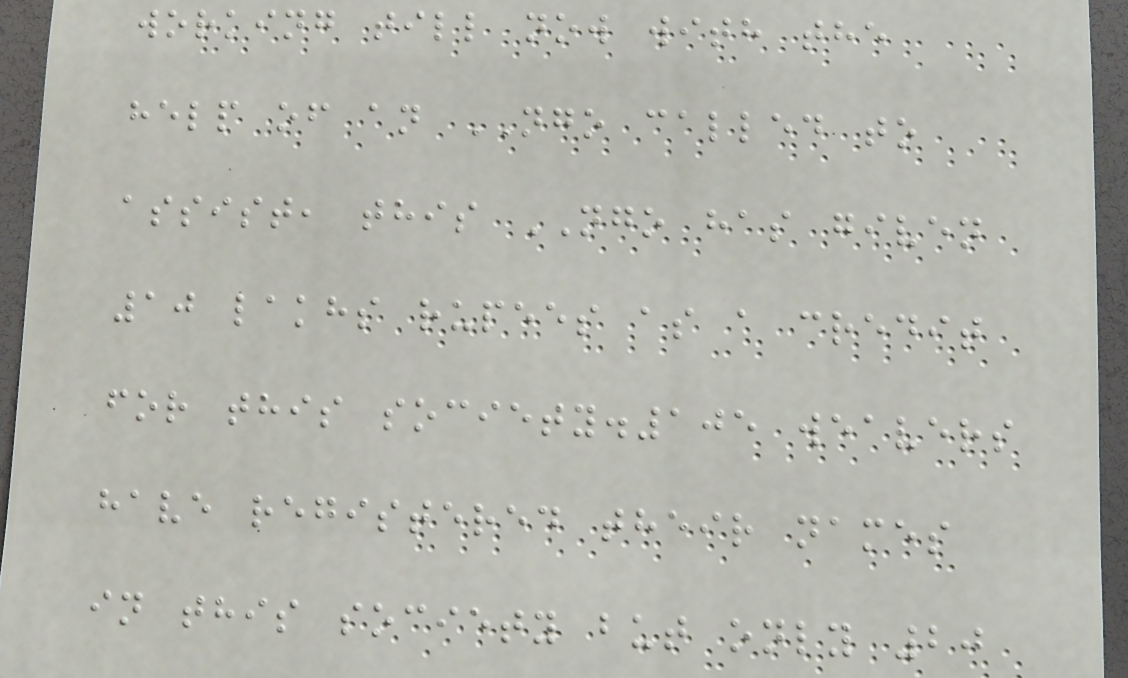working till now with the
help of an NGO called to
assist, this NGO has given
10 lakhs rupees as a credit
for this society.105 weavers
have registered their names
in this society but only 20
